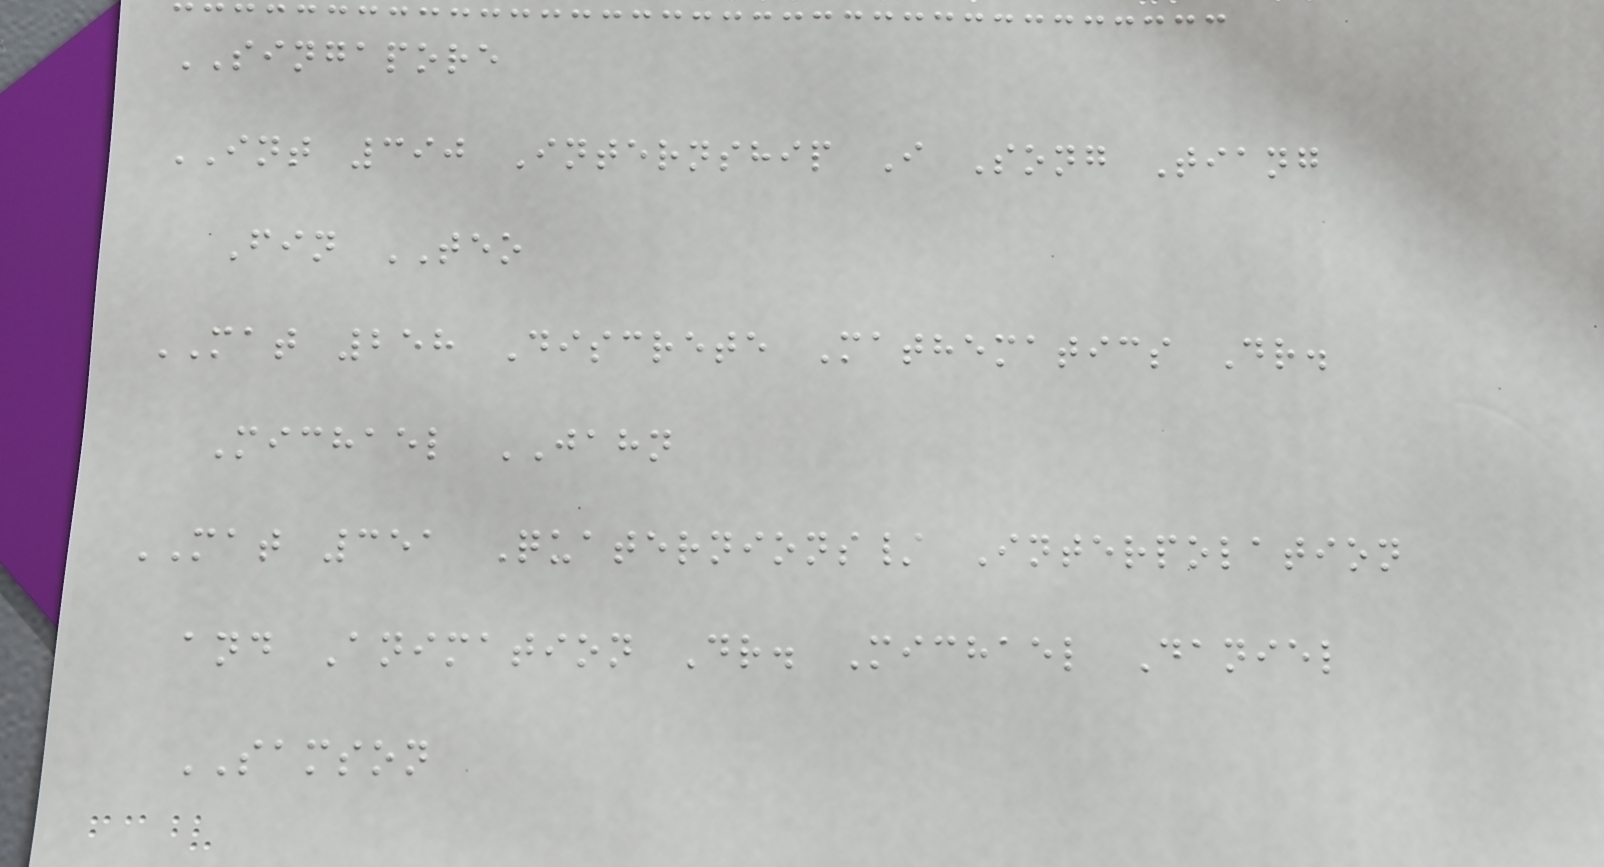SINGAPORE
INT 390 Internship I Song Tiang
Fin TEO
MAT 258 Discrete Mathematics Dr.
Michael JAHN
MAT 351 Quaternions/ Interpolation
and Animation Dr. Michael Daniel
SAMSON
